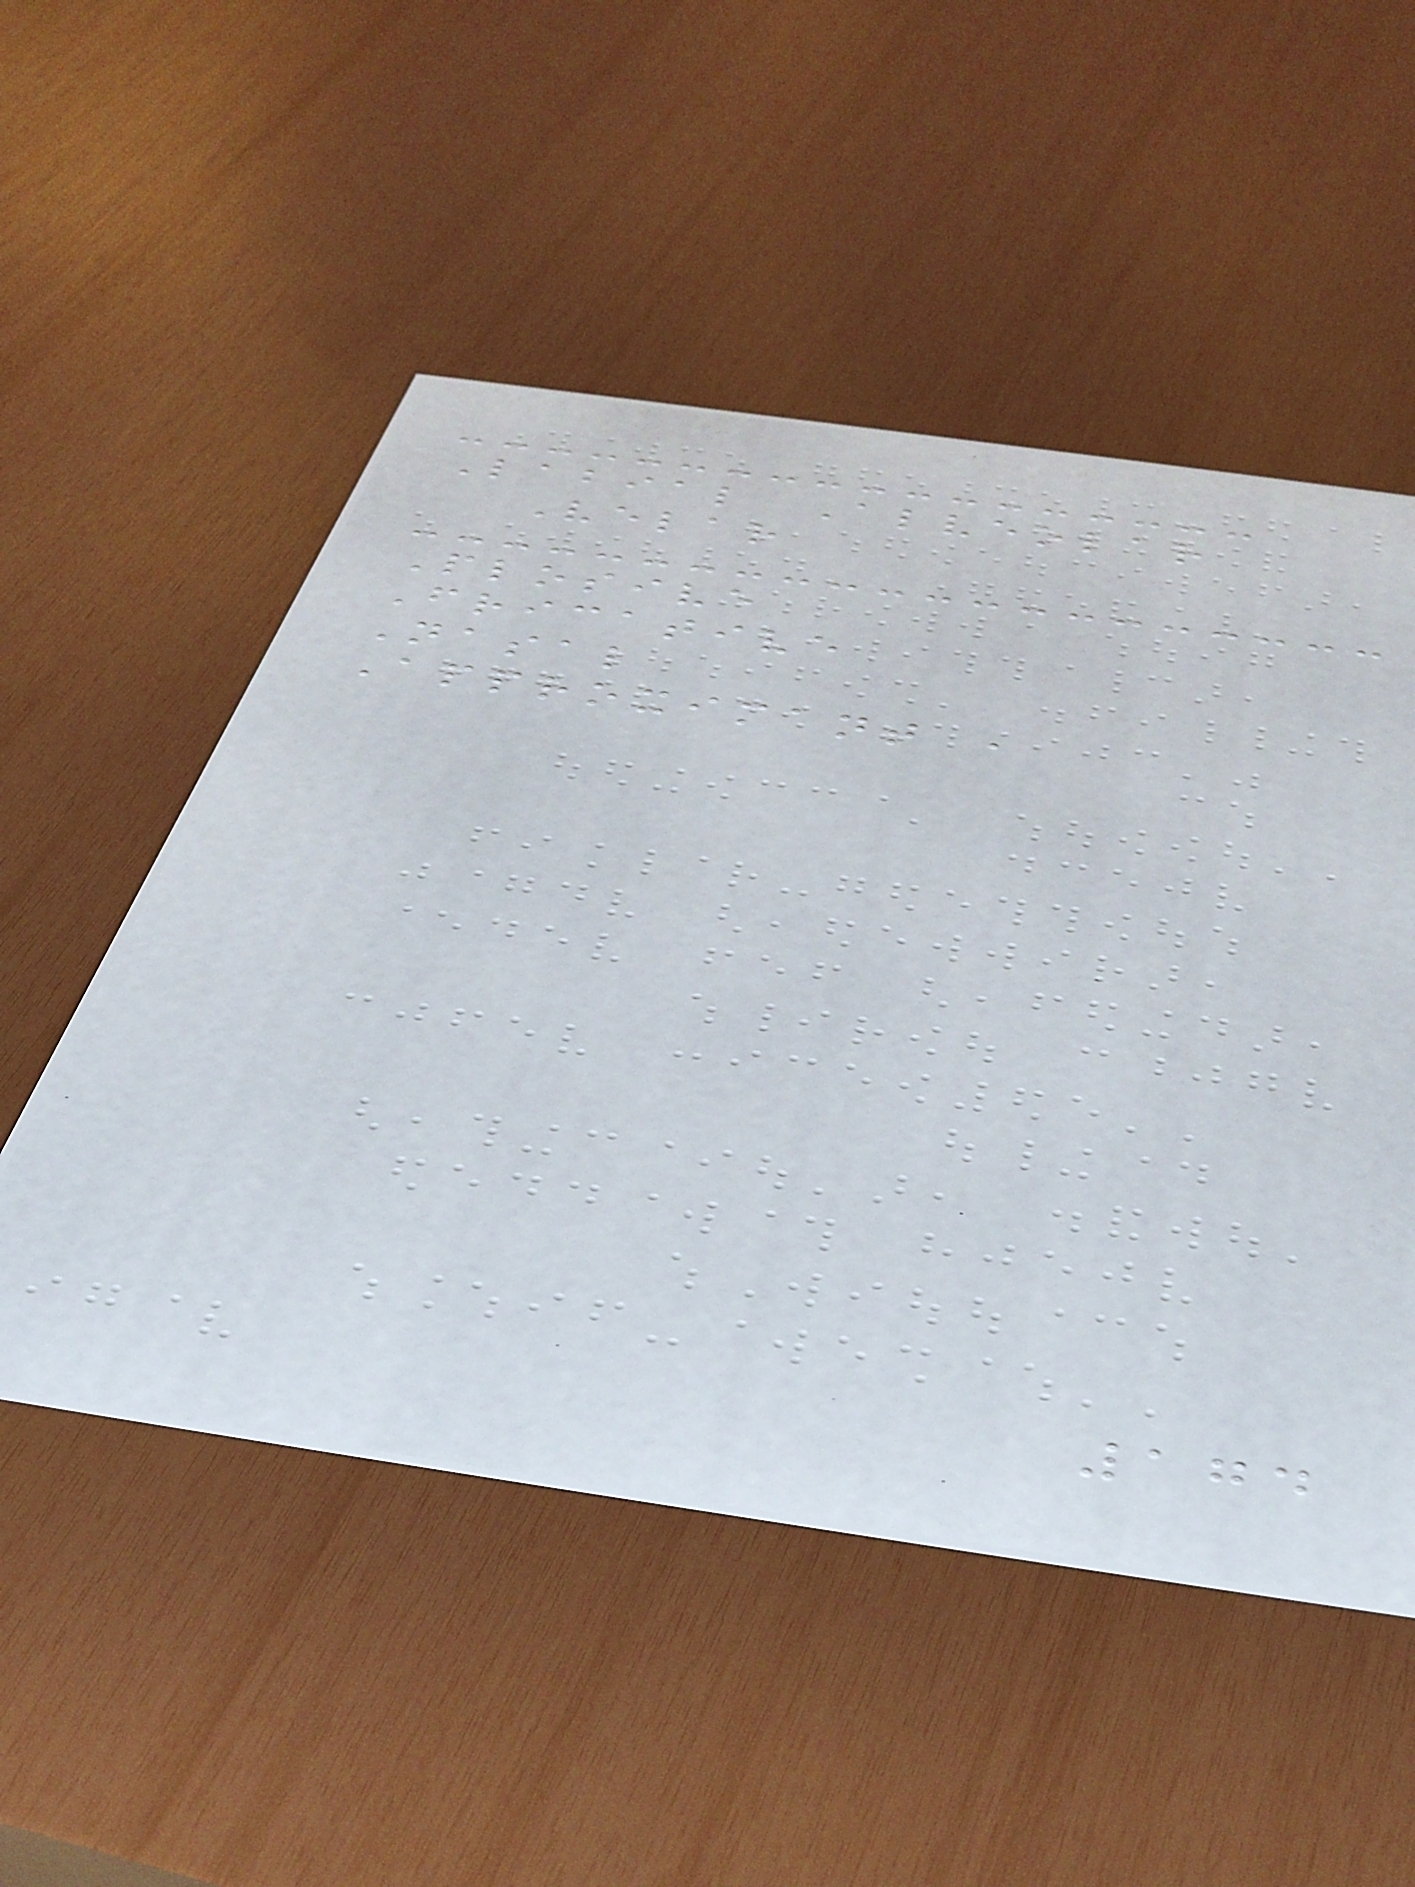Labial Alveolar
Velar
Plosive
Fricative
Nasal
Approximant ,
174
